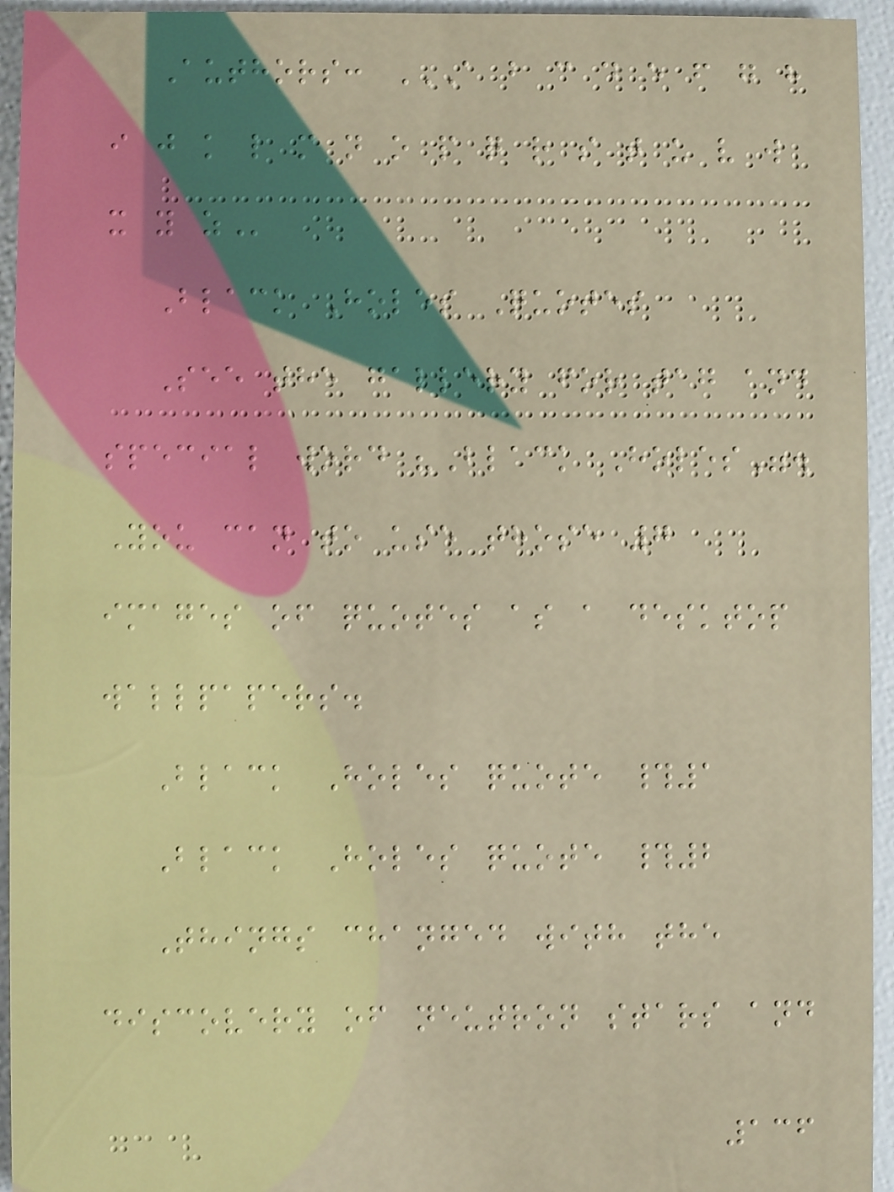Authors: A B C D E F G H
I J K L M N O P Q R S T U V W
X Y Z
Black Holes Quotes
See the gallery for tag and
special word "Black Holes".
You can to use those 7
images of quotes as a desktop
wallpapers.
Black Holes quote #1
Black Holes quote #2
Things changed with the
discovery of neutron stars and
136
